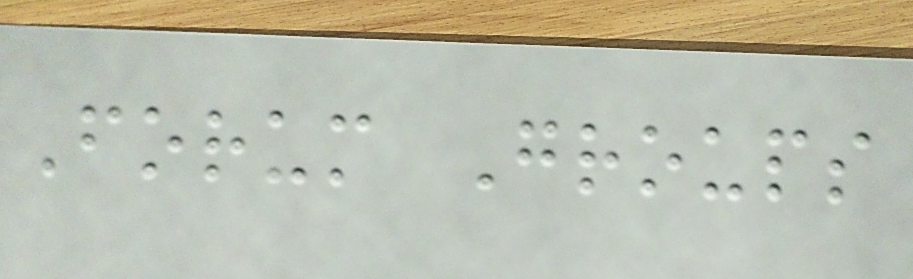Forum Groups
